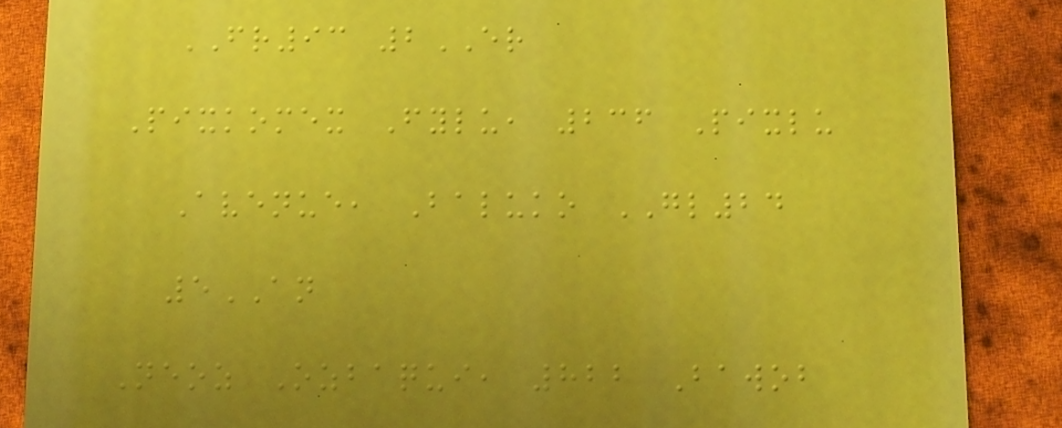FR93 2ER
Pixkomex Fylu, 236 Pixlu
Avenue, Baluko GL24
5AN
Neoz Ozbaqui, 822 Bawob
